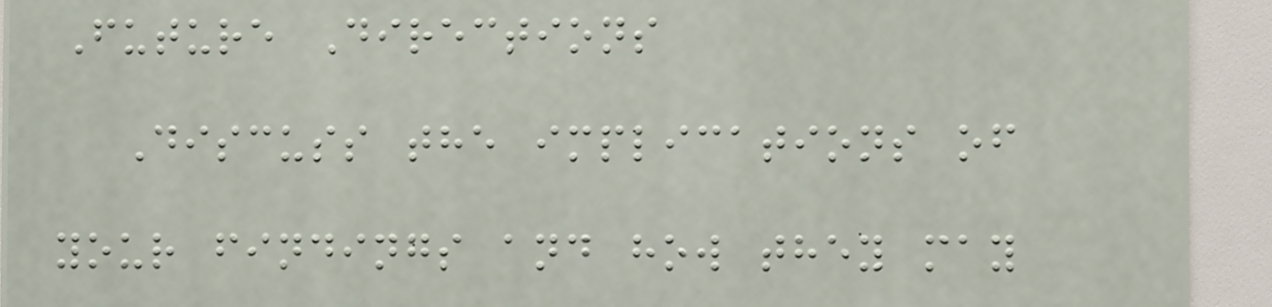Future Directions
Discuss the implications of
your findings and how they may
